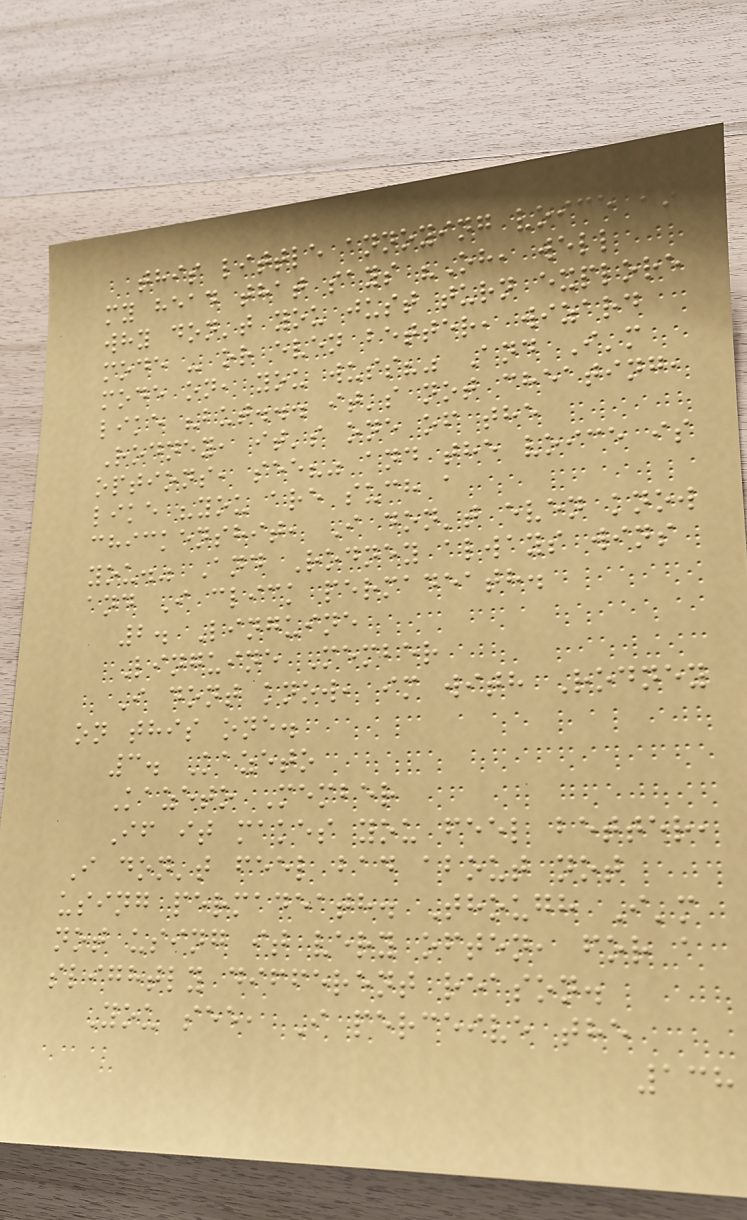this little annoying voice in
my head that says "Oh, well
why don't you just turn explore
mode - or even better, wizard
mode on, you wuss?" And I'm
like "but... it's not cheating,
Rodney, it's one of the
options, see?" and the voice is
like "you are such a
chickenshit, I don't even know
you." And Rodney always wins
and I click permadeath.
2. Linguine
Linguine Member
I dont know, im with Rodney
on this one.
3. Kazeto
Kazeto Member
If it makes you feel better,
I don't feel bad about not
using permadeath. Though I'm
not using it very often, for a
slightly different reason.
You see, I perceive the
138
